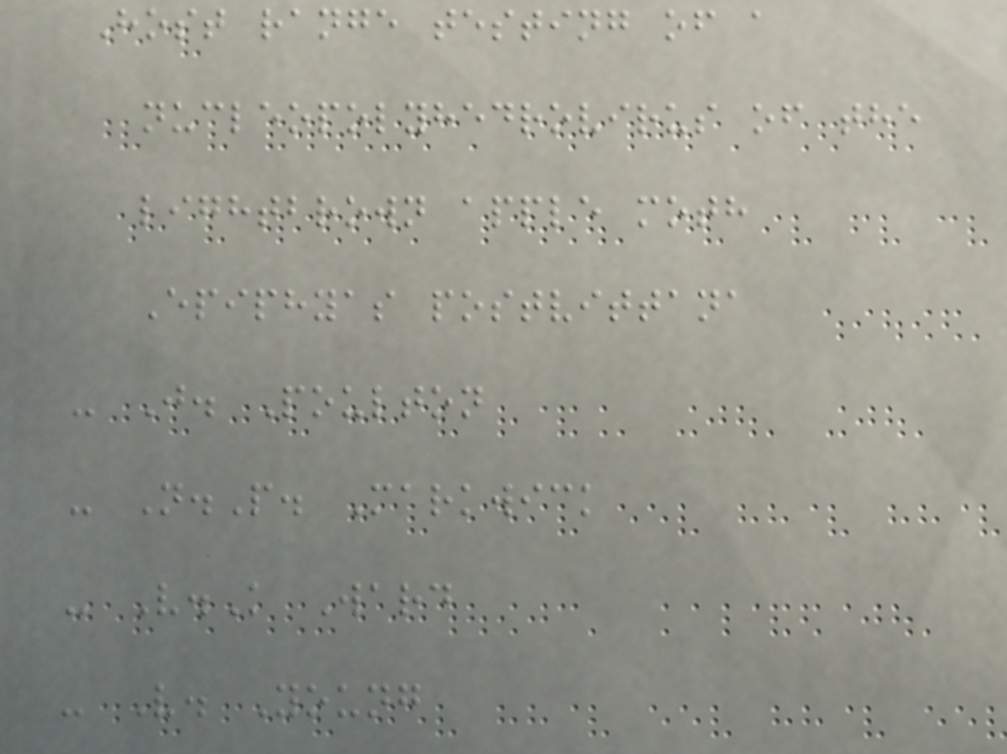Host range testing of a
nucleopolyhedrovirus of the
lightbrown apple moth
Epiphyas postvittana
- J. Poulton
- N.P. Markwick
- V.K Ward
- V. Young
